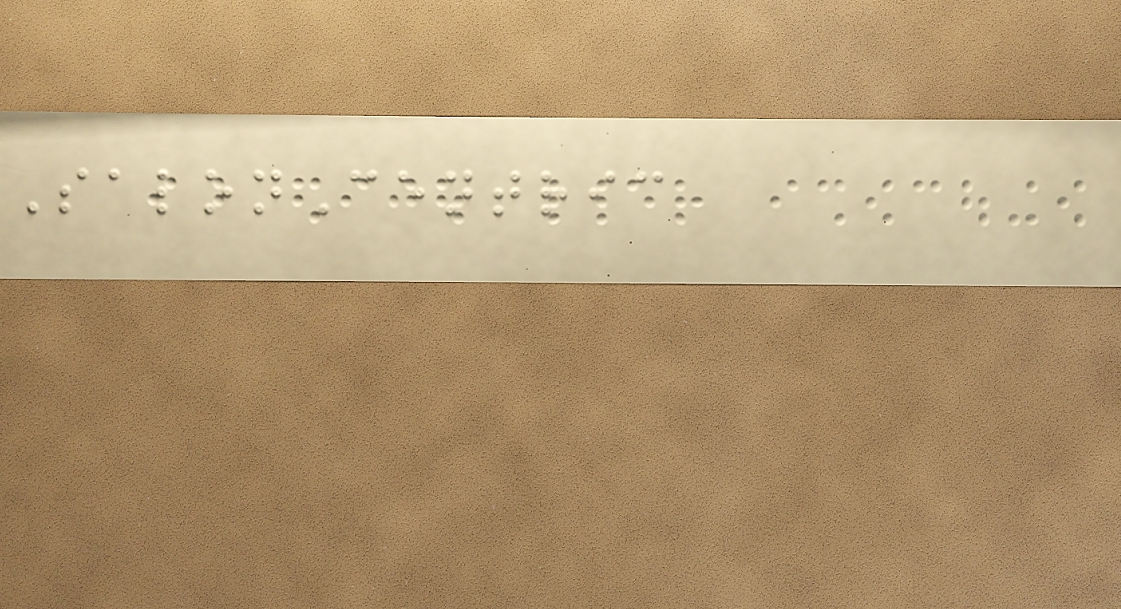SalonCentric
